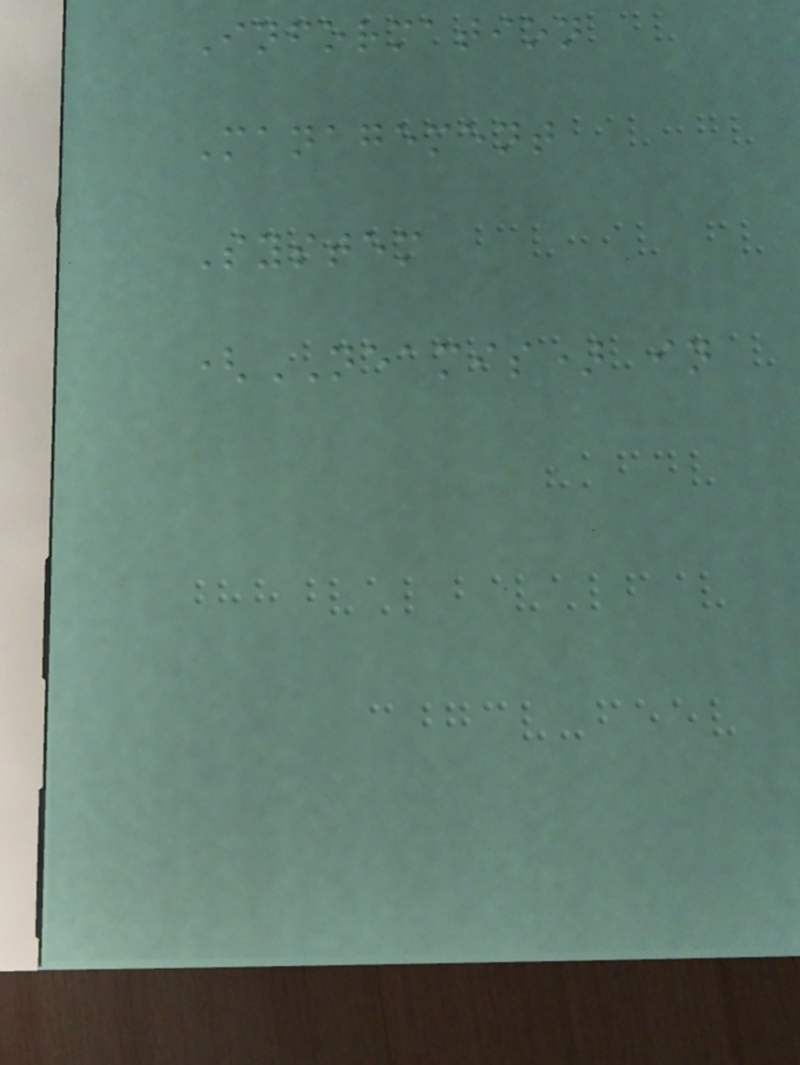Information
Management
System
(NEAMIS) in
